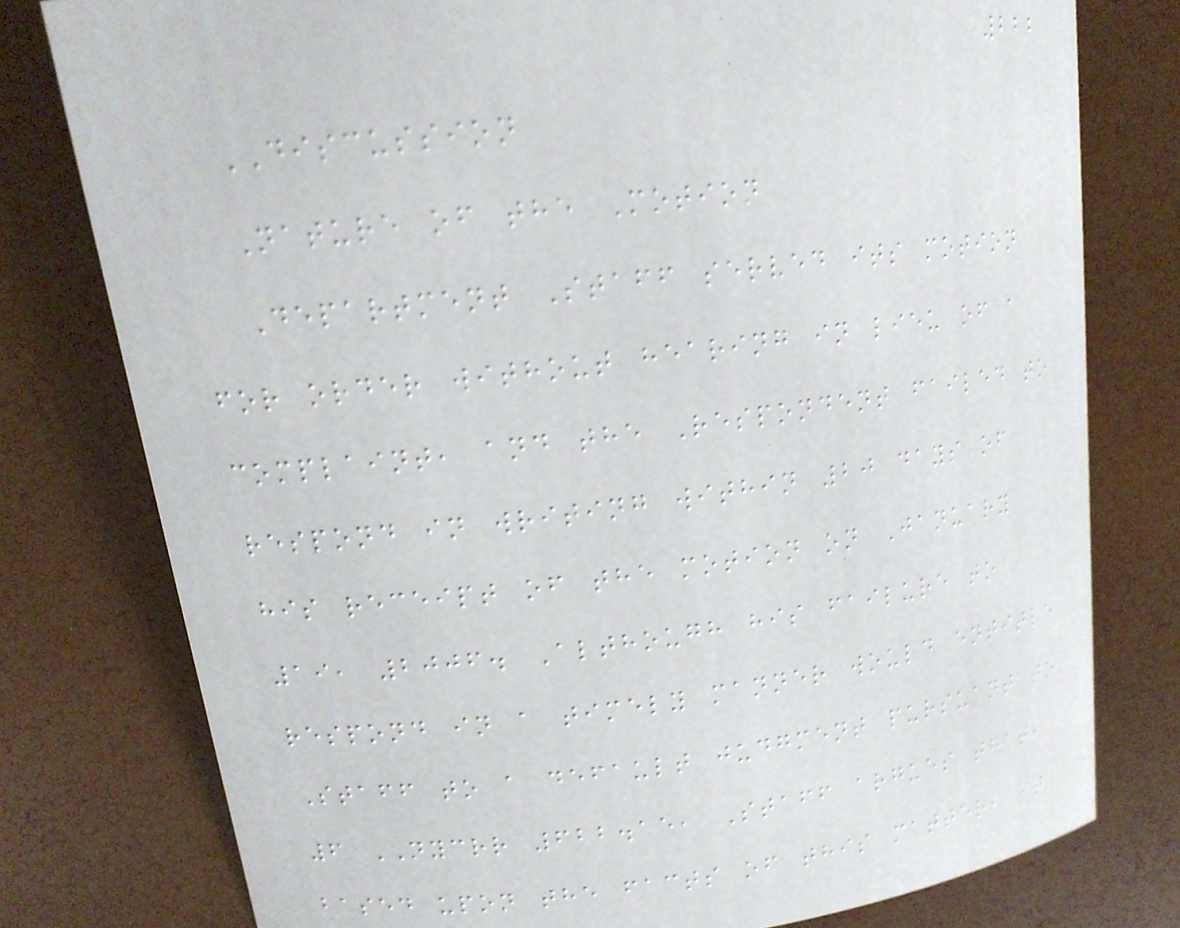222
DISCUSSION
Nature of the Motion
Department Staff served its motion
for order without hearing in lieu of a
complaint, and the Respondent failed to
respond in writing within 20 days of
his receipt of the motion on January
19, 2006. Although his failure to
respond in a timely manner would entitle
Staff to a default judgment pursuant to
6 NYCRR 622.15, Staff argues that,
based upon the facts of this matter, it
